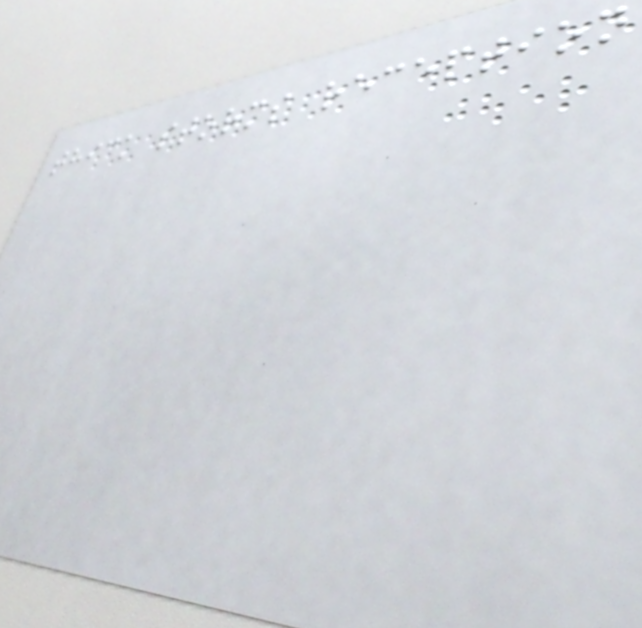thick storms reception
